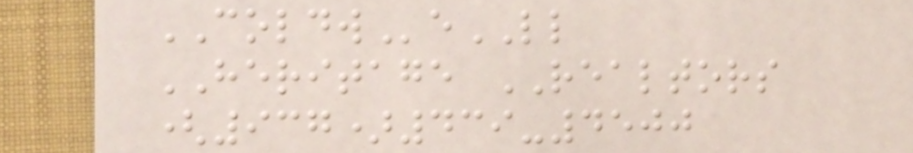COLDWeLL
HERITAGE REALTORS
(937)439-4500
